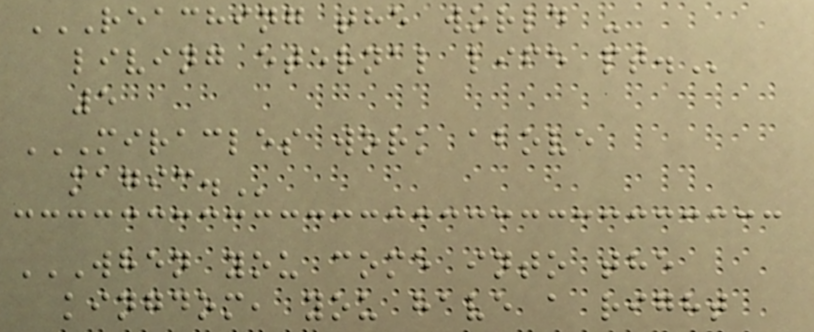REACHING THE WORLD -
LIVING ETERNAL LIFE PT.
5
MIRACLES WORK ABOVE
MAGIC.
WHEN YOU COME INTO THE
KINGDOM, YOU HAVE A RIGHT
